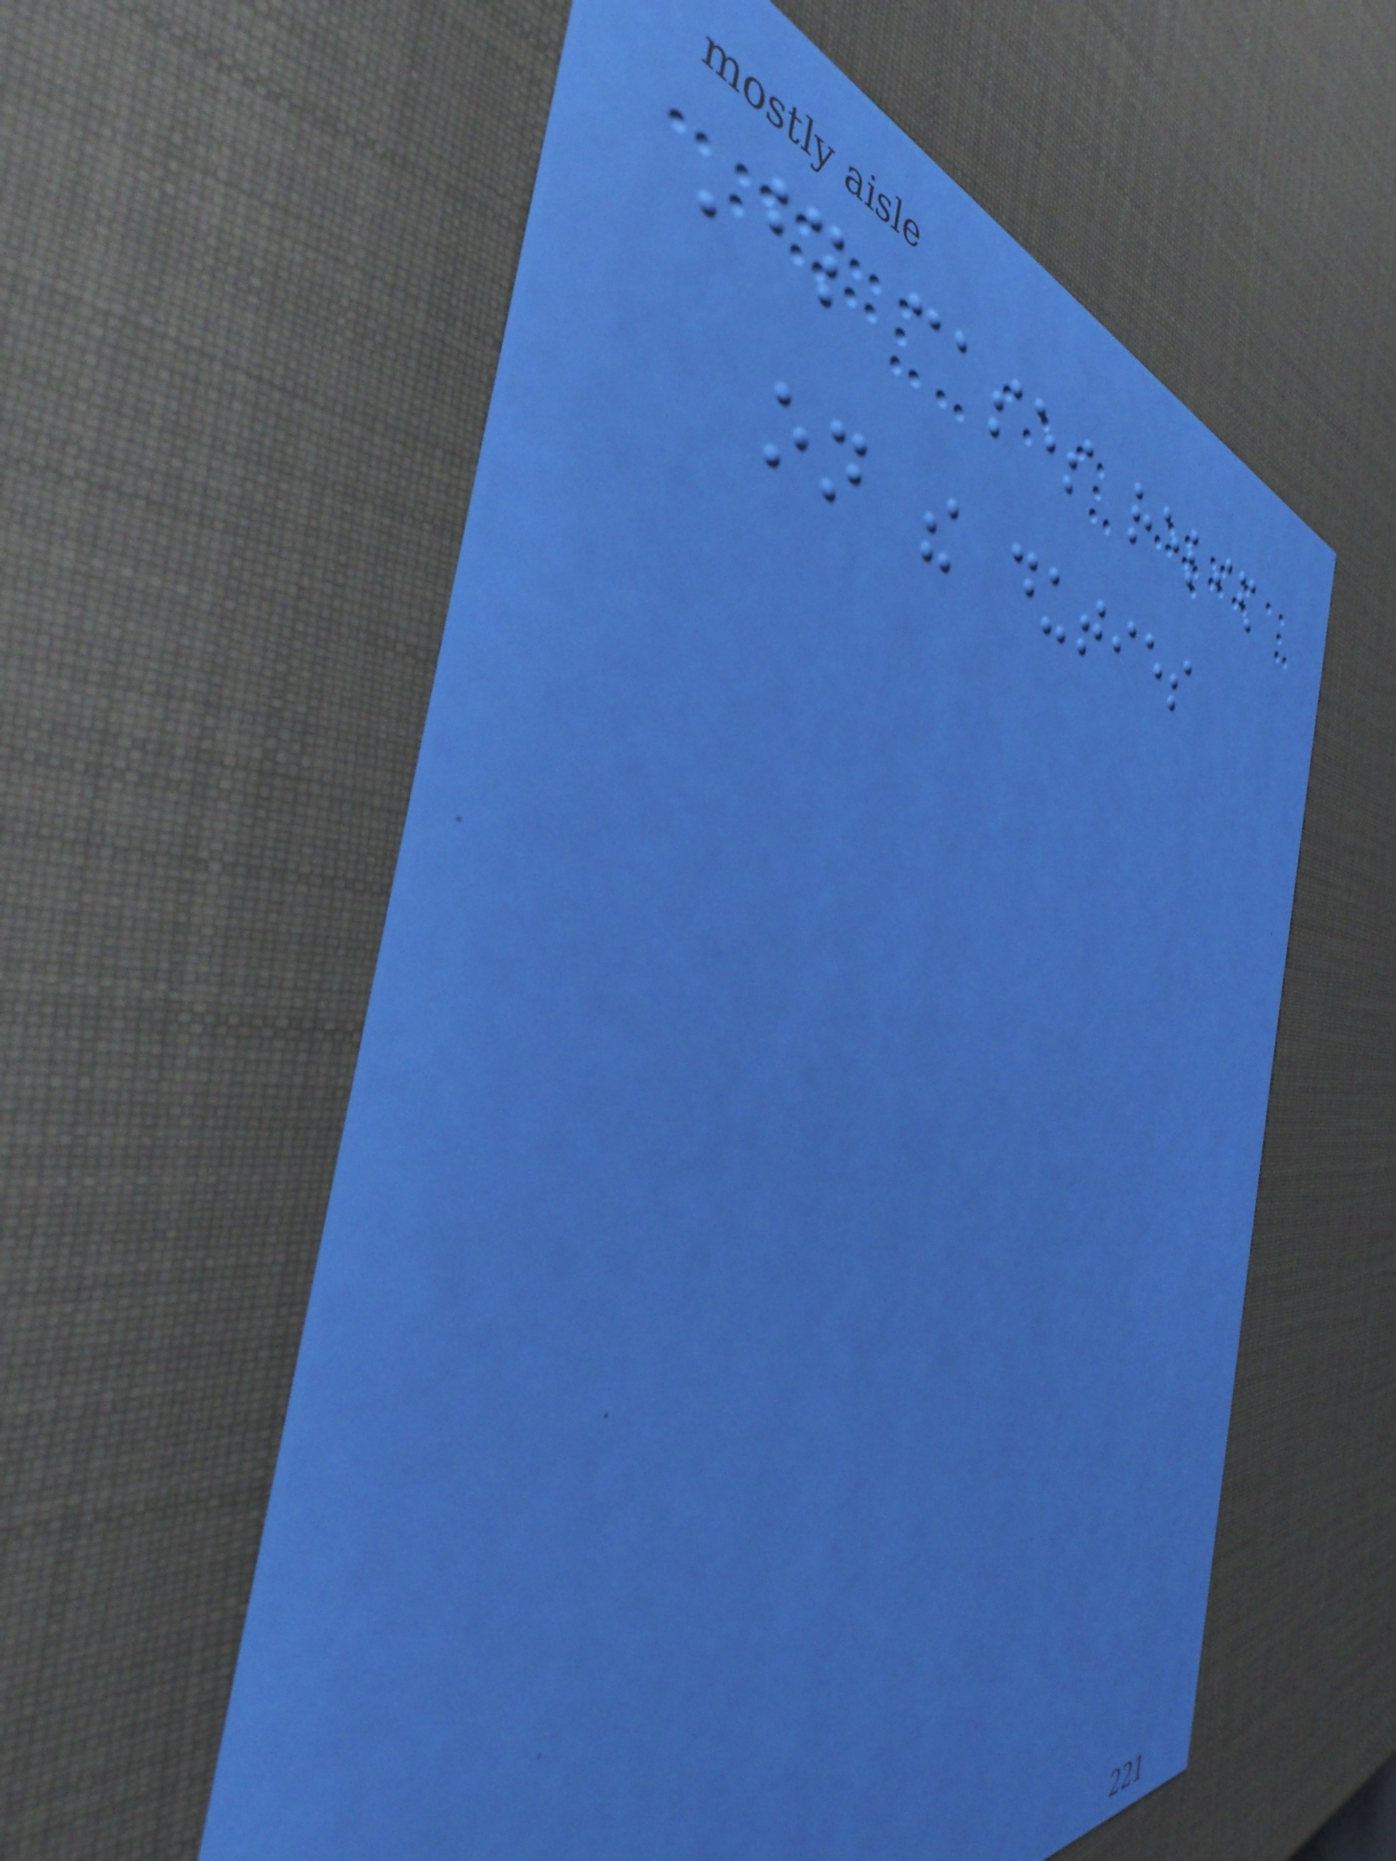Those cases relied
on the duties
